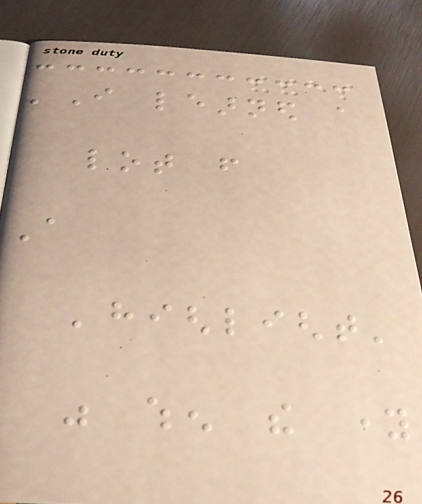'I learned a
lot from
A
'highlight'
was when the young
